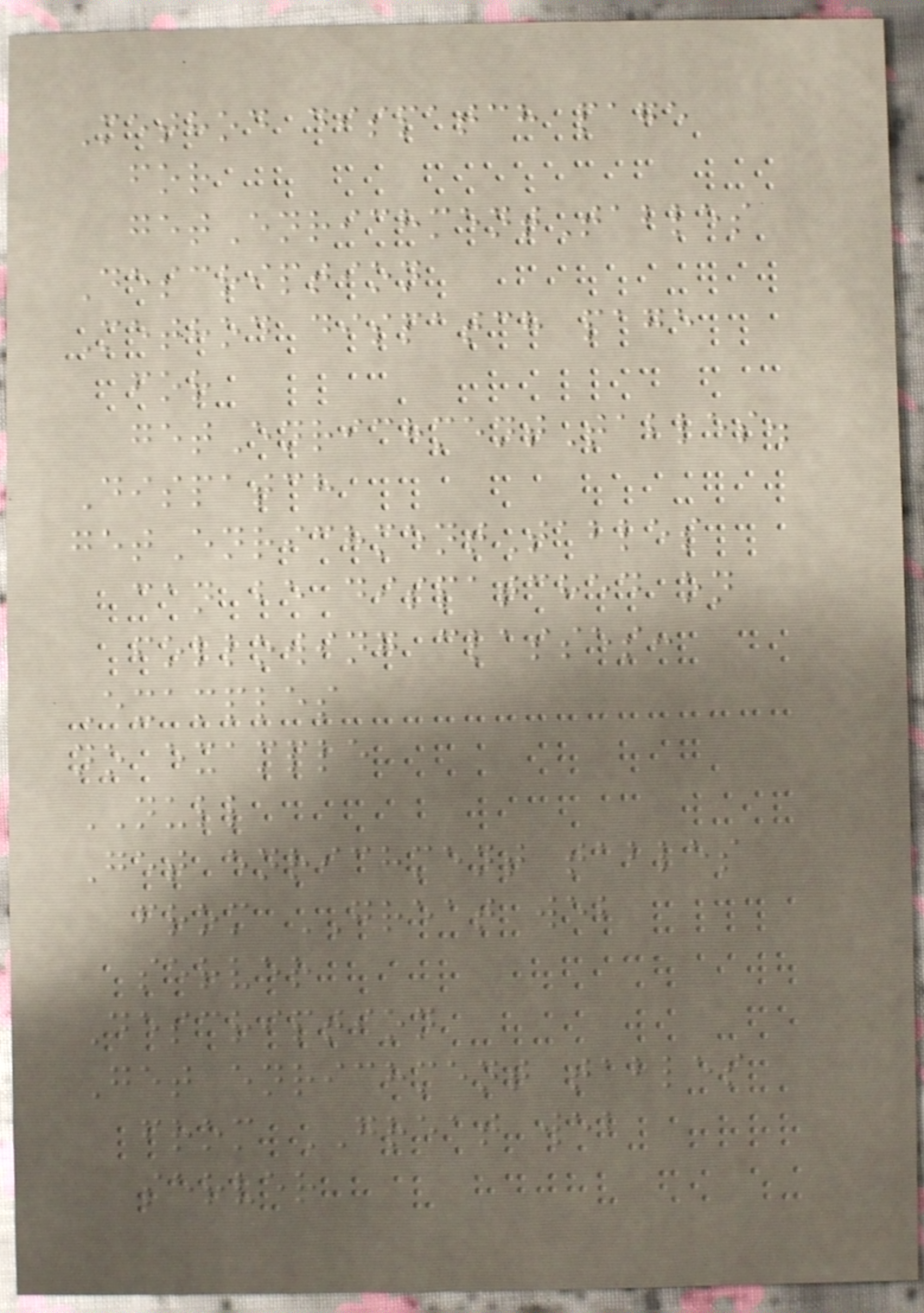Method dispatch page
for
getEnrichmentTables
Description
Method dispatch page
for
getEnrichmentTables.
Dispatch
getEnrichmentTables
can be dispatched on
following classes:
Examples
no example
NULL
Get enrichment tables
from GREAT web
server
Description
Get enrichment tables
from GREAT web
server
